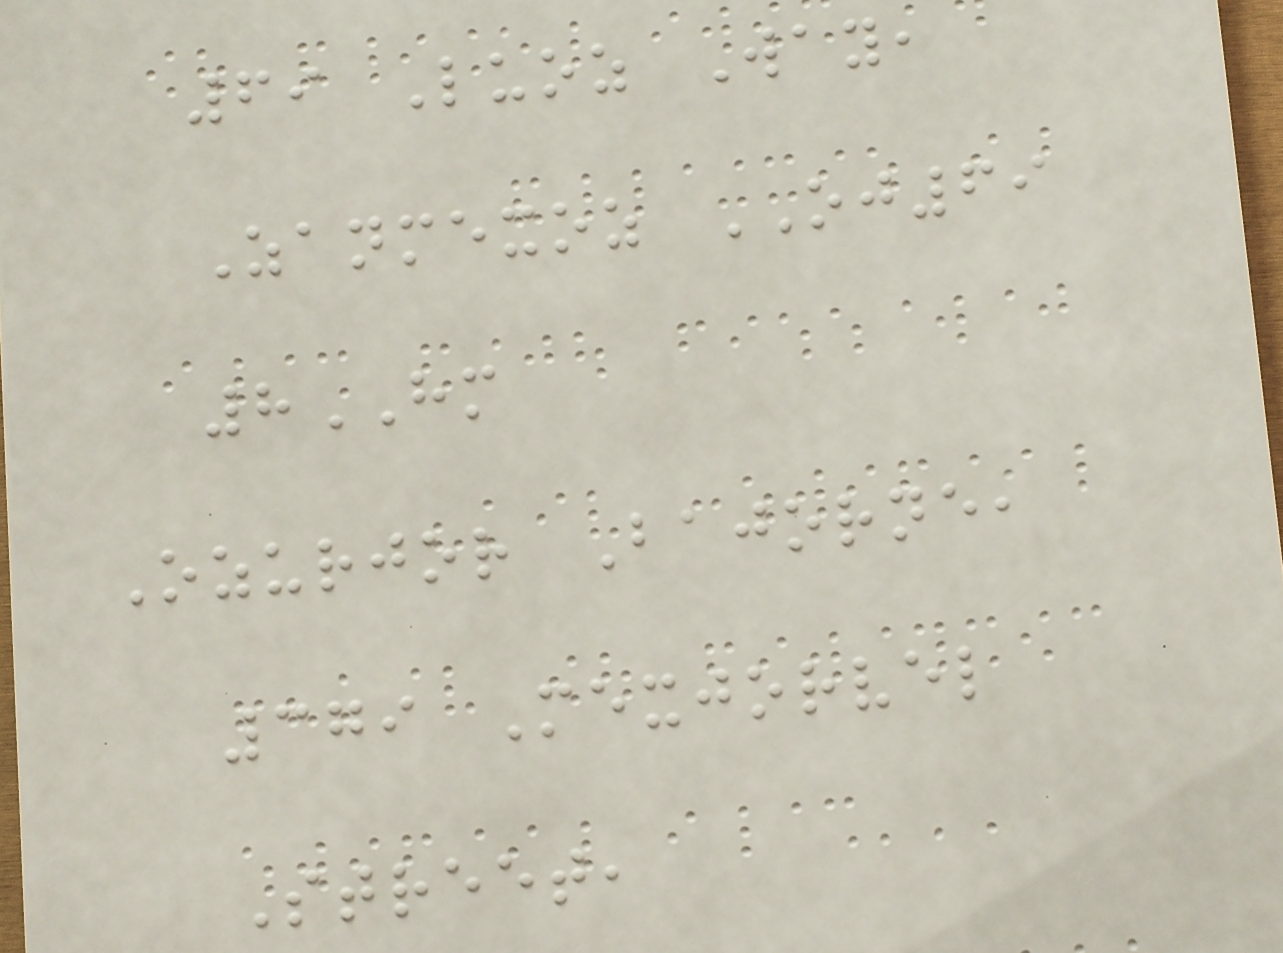69 Luoz Way,
Zanmexoz OJ69
8HM
Ozurjor Bajorne,
379 Mexjorvel
Street,
